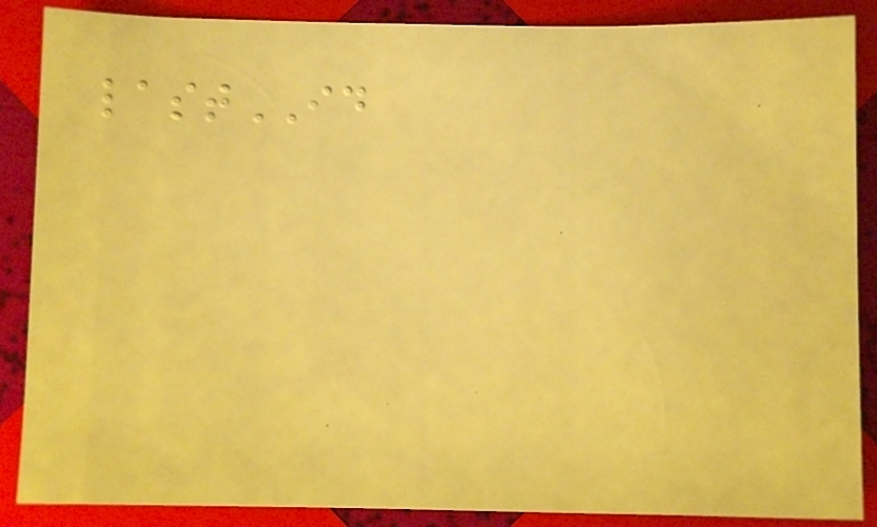lastID
